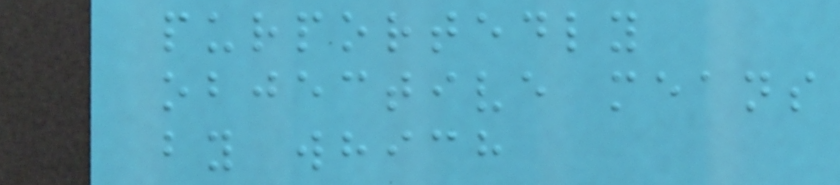purportedly
objective means
by which
